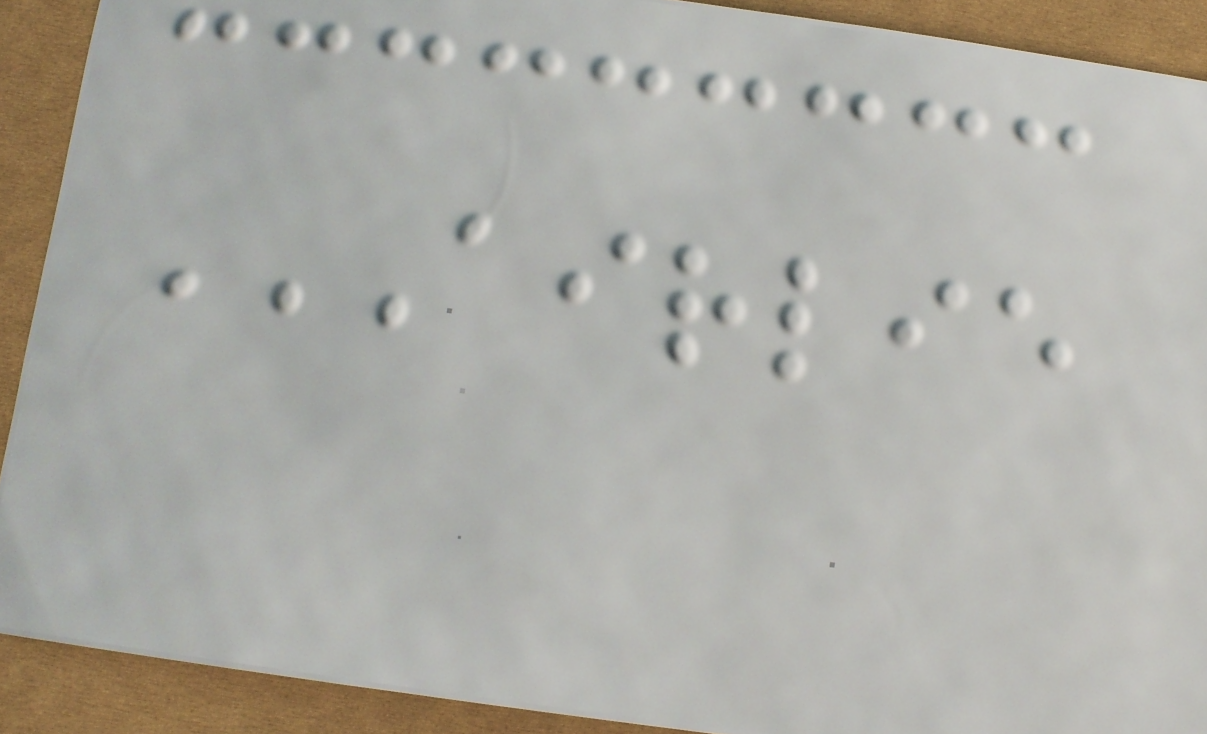AIRLIE
